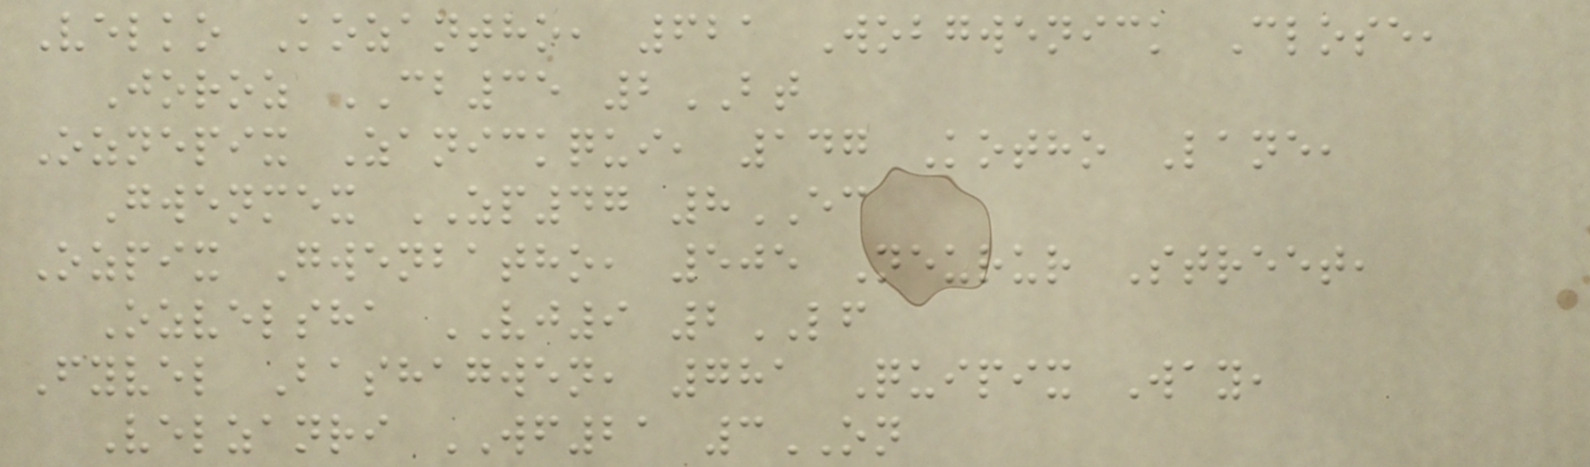Velko Kozantho, 621 Wobgwenick Close,
Joroz CB35 2BT
Oznepix Zanickqui, 147 Kotho Lane,
Gwenmex ZP47 8EC
Ozpix Gwenbatho, 505 Neurur Street,
Ozvelsha VJ9 2LF
Fyvel Bashagwen, 781 Quipix Way,
Velzanri WF21 3ON
